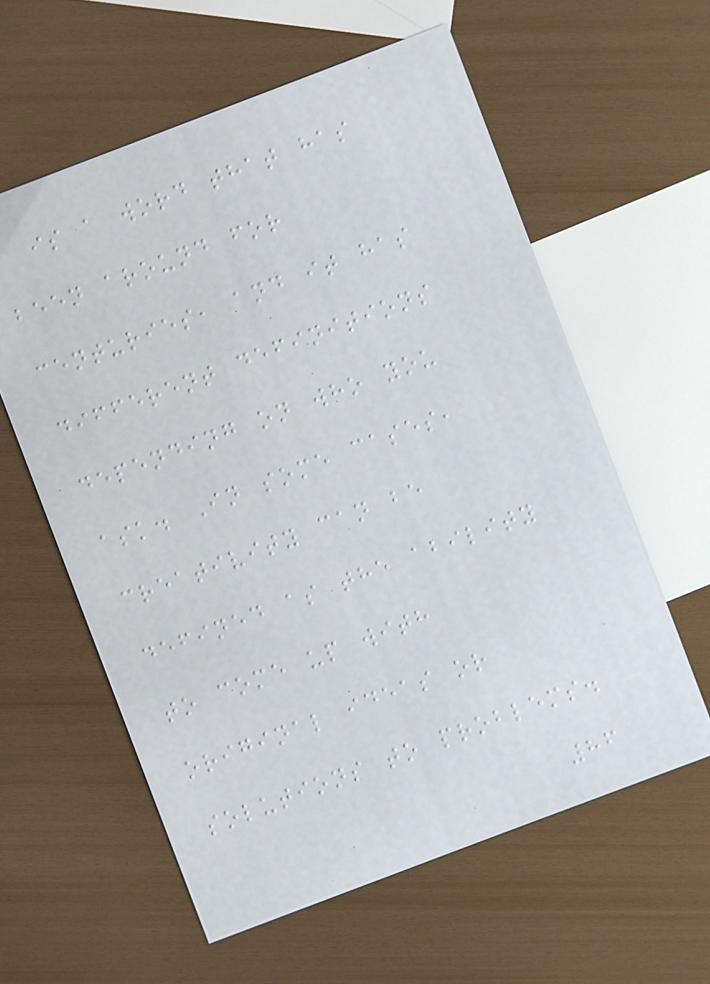is a word that has
been around for
centuries, and it has
different definitions
depending on who you
ask. In some cases,
creativity can be
defined as the ability
to come up with
original ideas or
solutions to problems.
86
